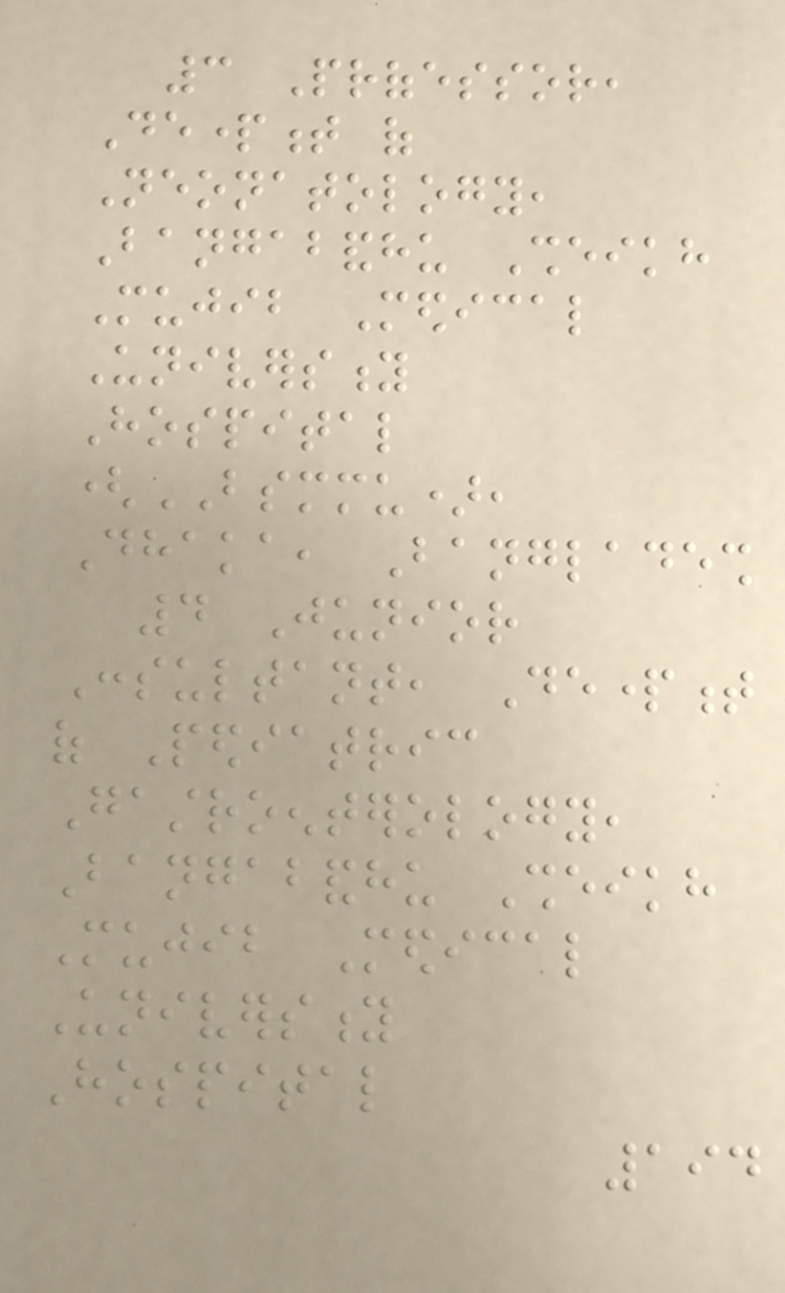3 Professor,
Department of
Neonatology,
Bangabandhu Sheikh
Mujib Medical
University
Hospital
(BSMMU),
Dhaka, Bangladesh
4 Junior
Consultant, Department
of Pediatric
Gastroenterology,
Bangabandhu Sheikh
Mujib Medical
University
Hospital
194
